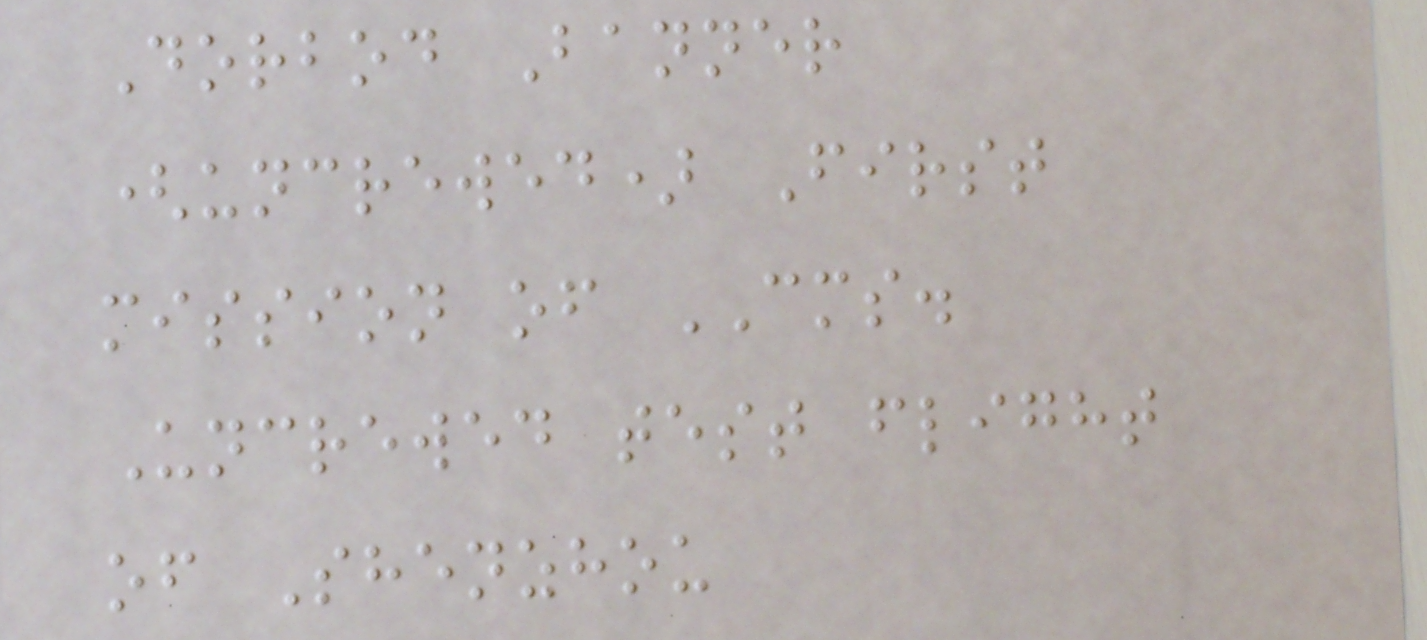Dorbod Banner
(uncrewed) First
mission of CMS.
Uncrewed test flight
of Shenzhou
